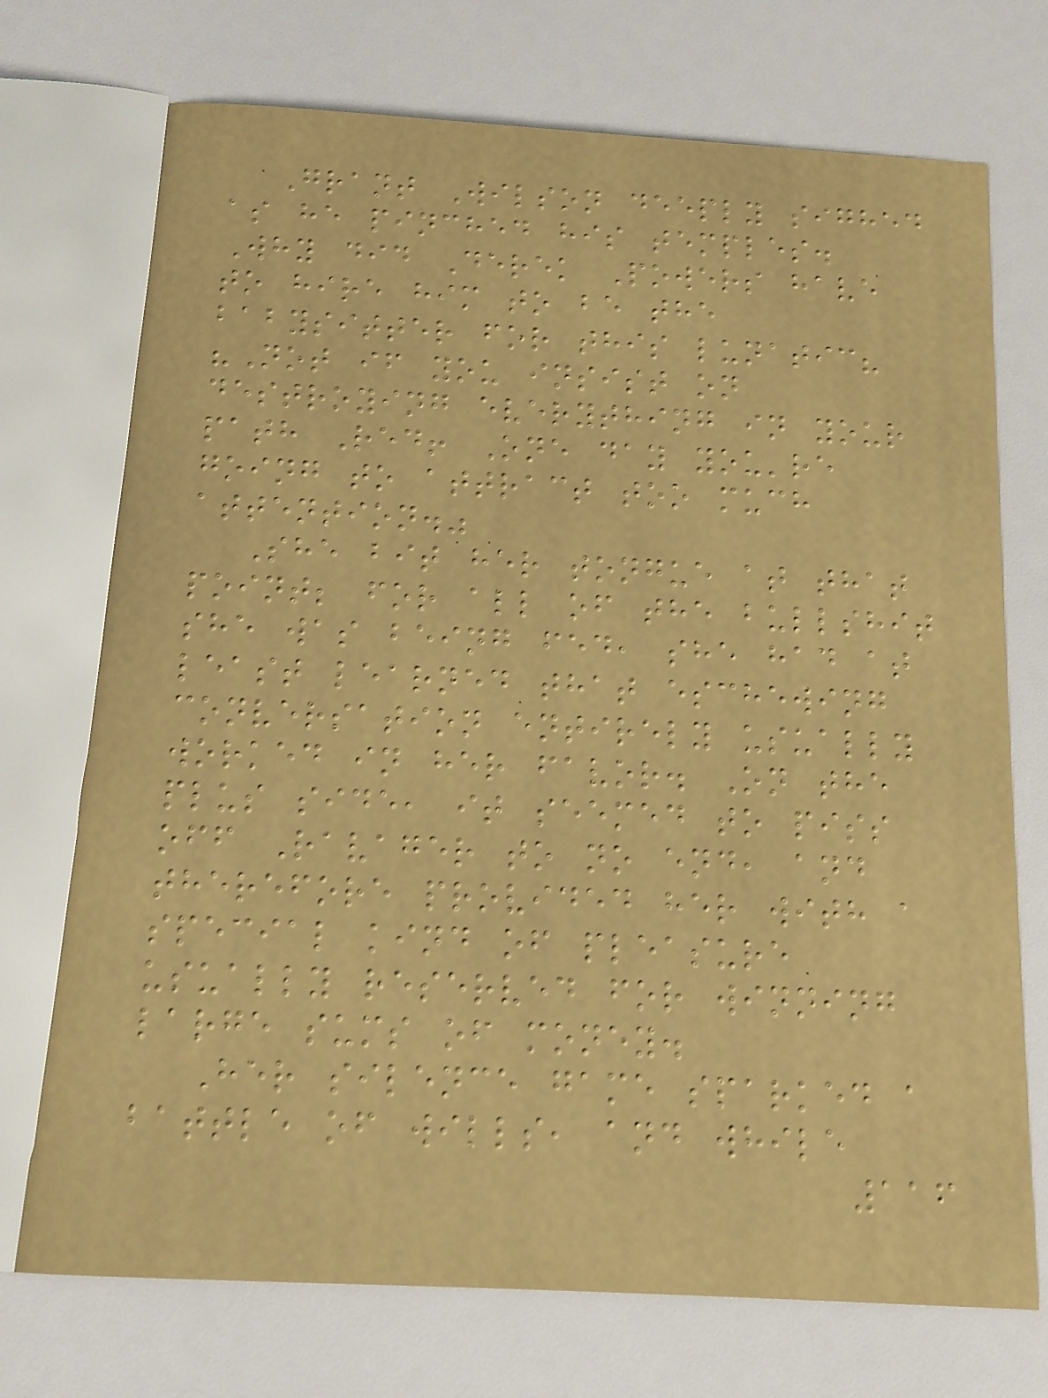Grant Wilson deeply sighed
as he pinched his temples.
Why did Derek Powers have
to hire him to be the
babysitter for this lunatic?
"Not if you insist on
destroying everything in your
path Red! One day you're
going to attract too much
attention."
She bit her tongue at that
point; for all of the bullshit
she was being fed, she had at
least learned that eschewing
conversation entirely usually
worked in her favor. On the
plus side, it seemed to piss
off Ravager to no end, and
therefore provided her with a
special kind of pleasure
usually reserved for winning
large sums of money.
Her silence game sparked a
battle of wills, and while
116
